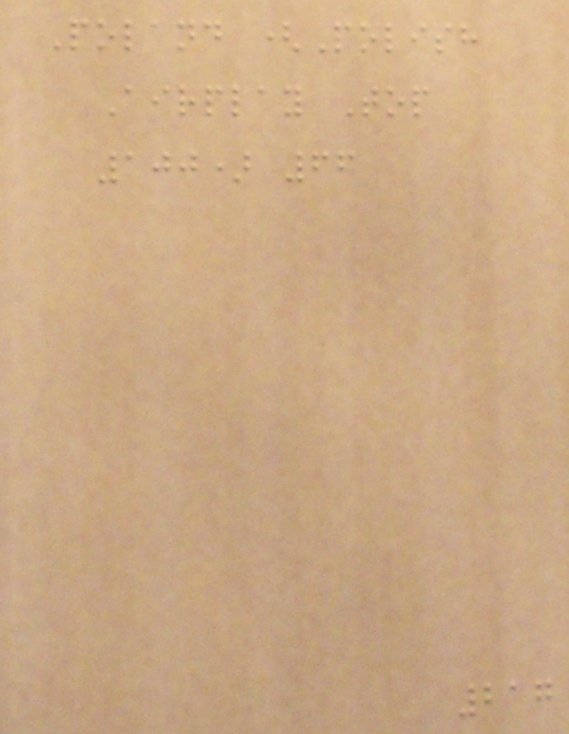Poland (Polish
Airplay Top
100) 66
217
